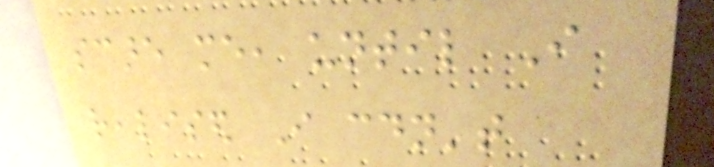scare me, until I
realised I couldn't
